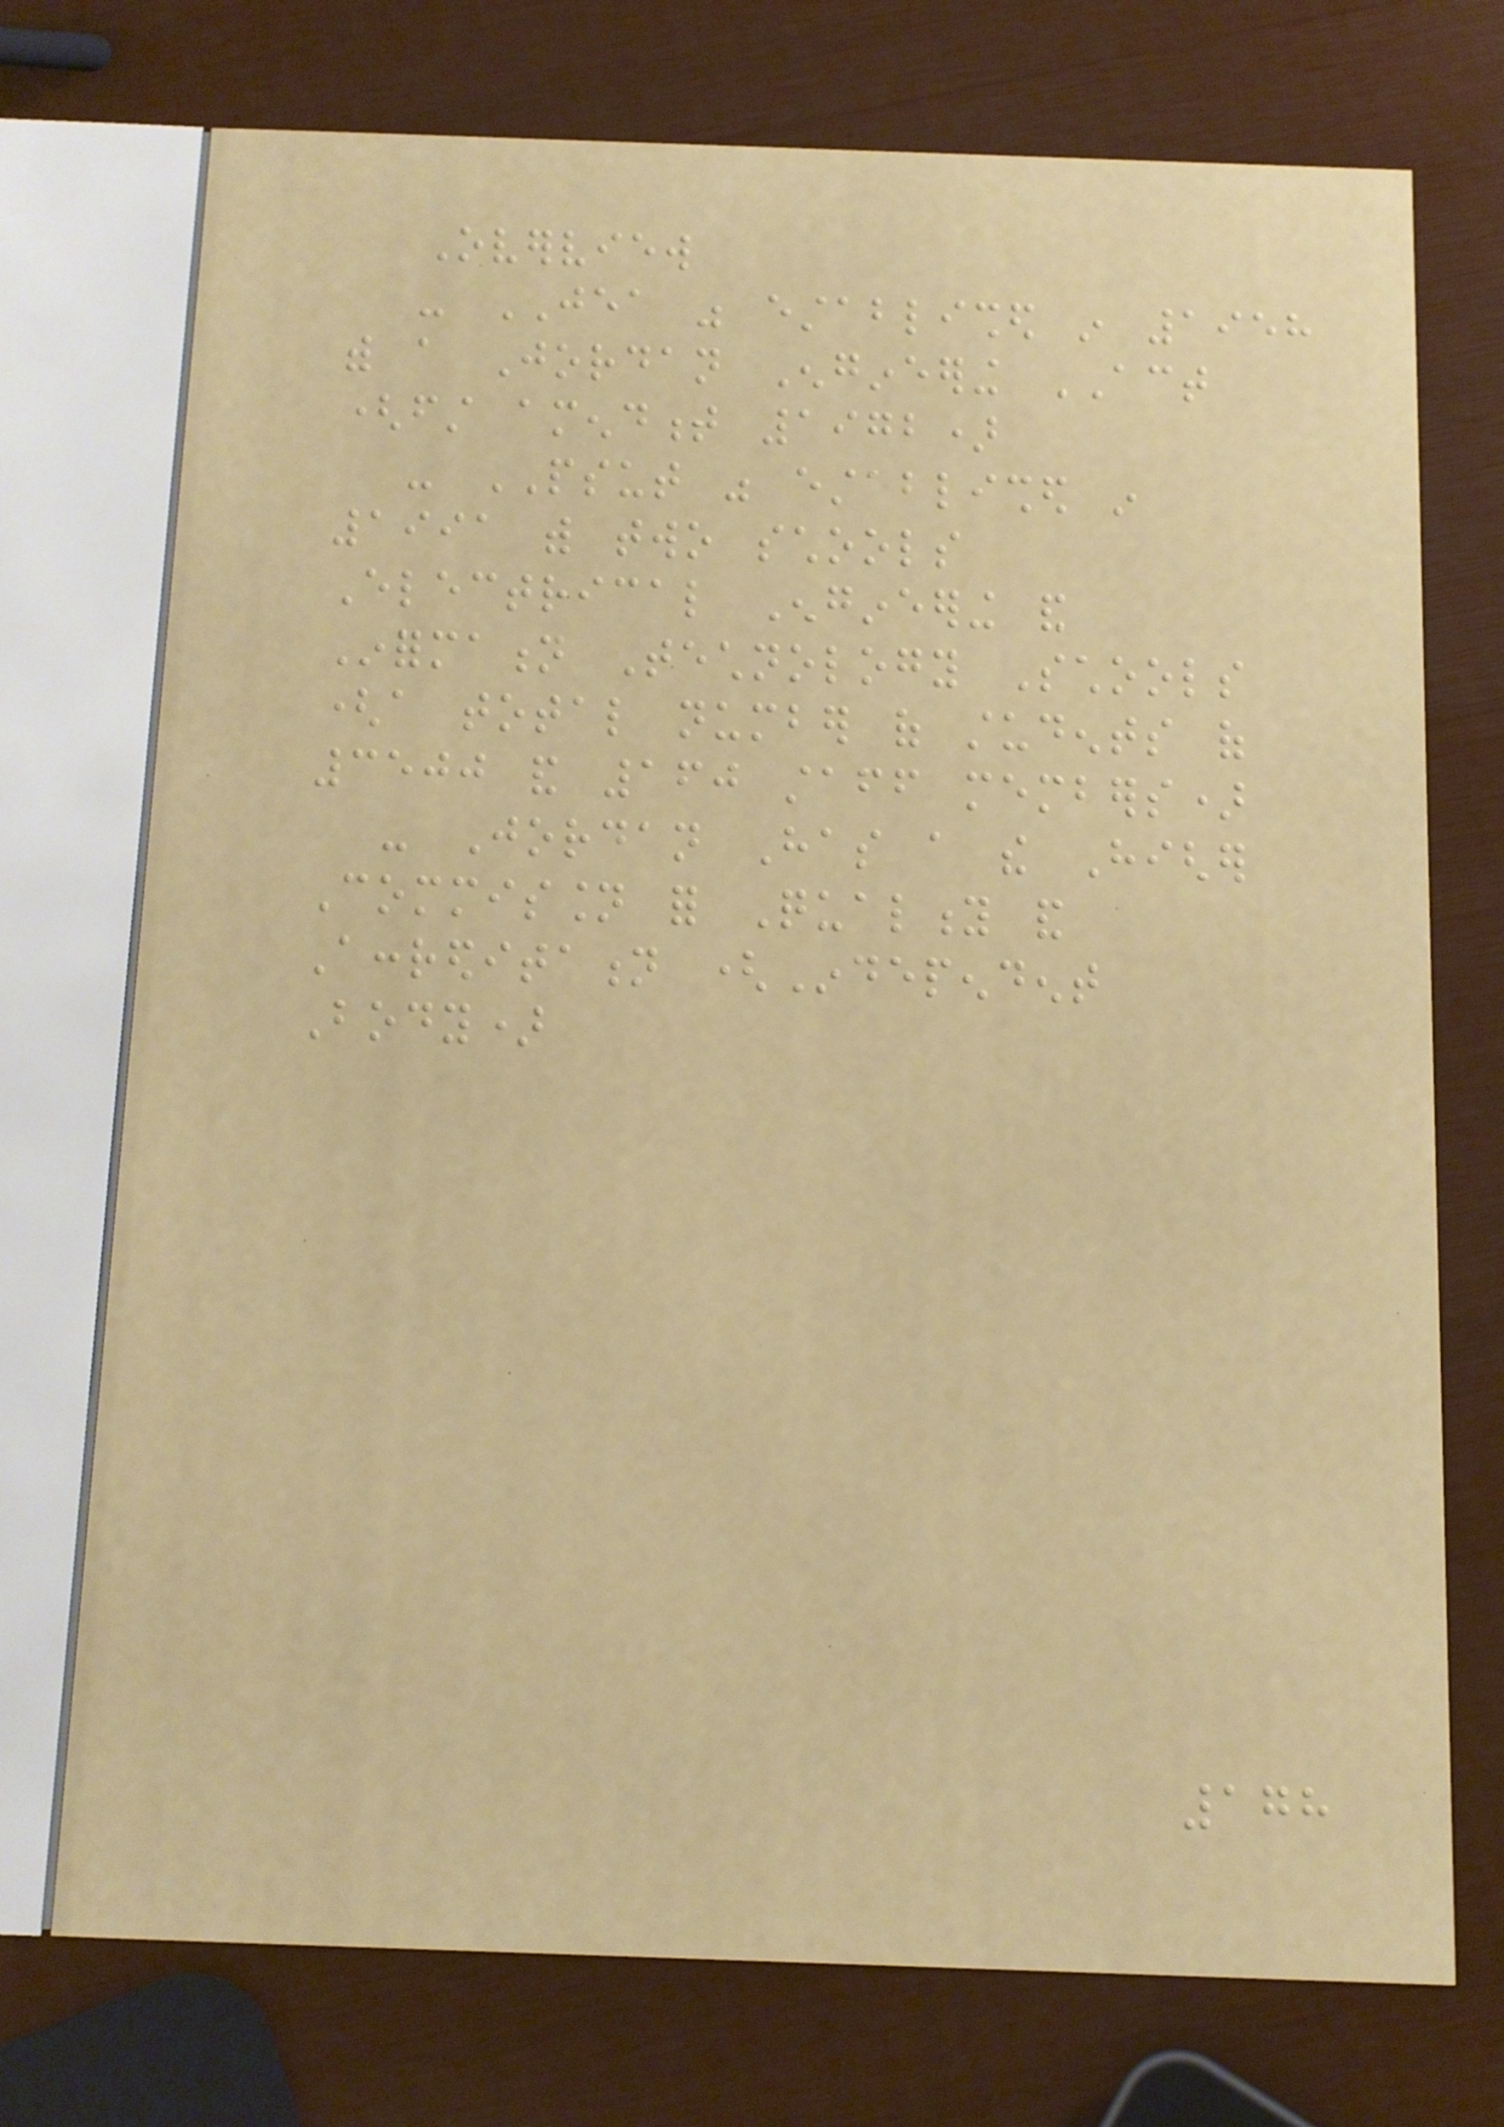Overview
- JEA was established in 1958
with a Jordan Engineering ACT
(first amendment 1972)
- PSUT was established in
1991 with two schools
Electrical Engineering and
Information Technology Schools
(a total number of students of
3500 and 160 staff members)
- Jordan Has a the Higher
Commission for Quality and
Accreditation (Independent
Body)
178
